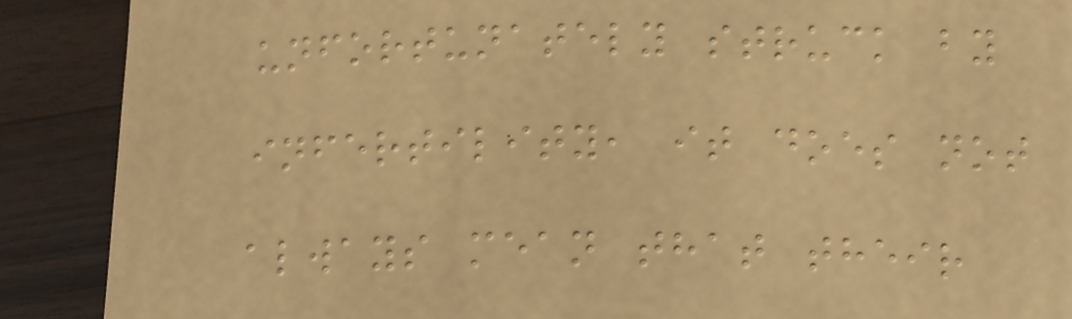unfortunately struck by
infertility, it does not
always mean that their
